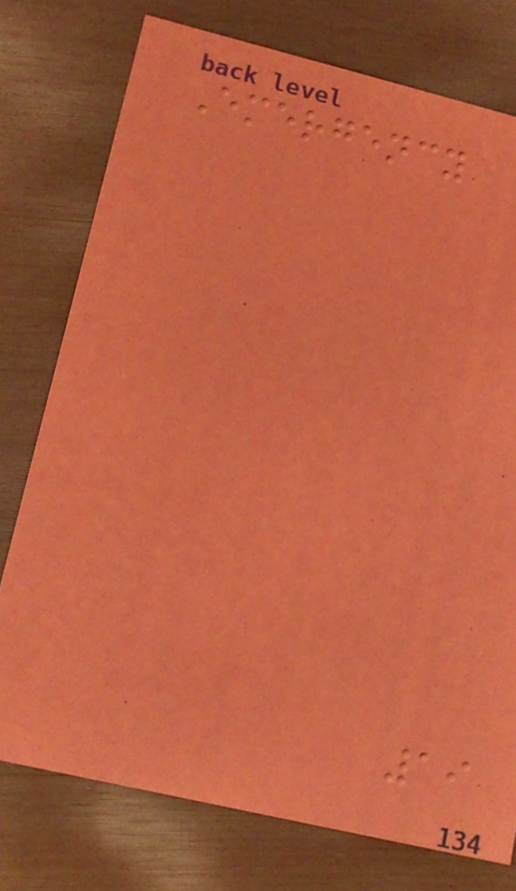Emergency
19
